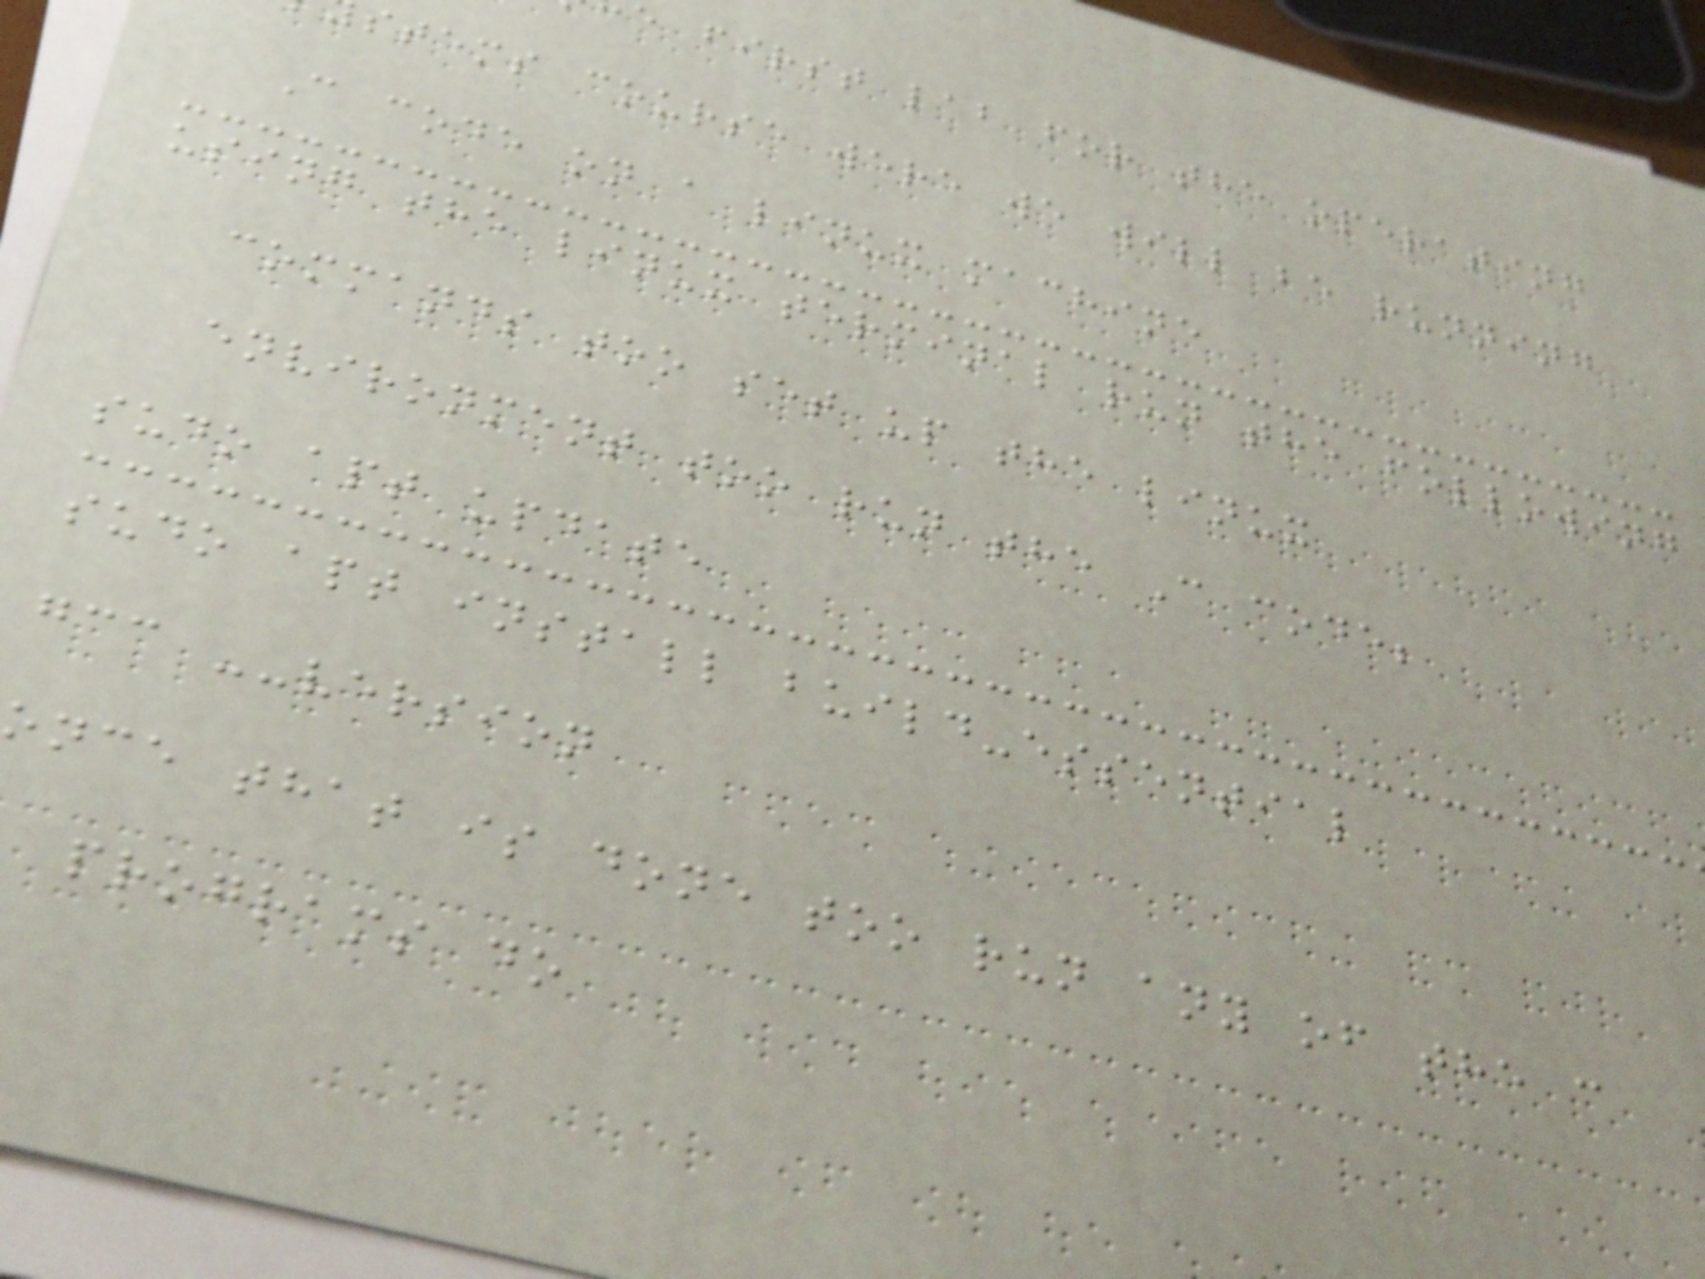e first lab for the operating
stems course were we will be running
C code on a linux machine
using the linux terminal run the following
commands too set up the linux
environment too run the C code;
sudo apt update
sudo apt install build-essential
gcc --version
once that is done too run any of the c
programs do
